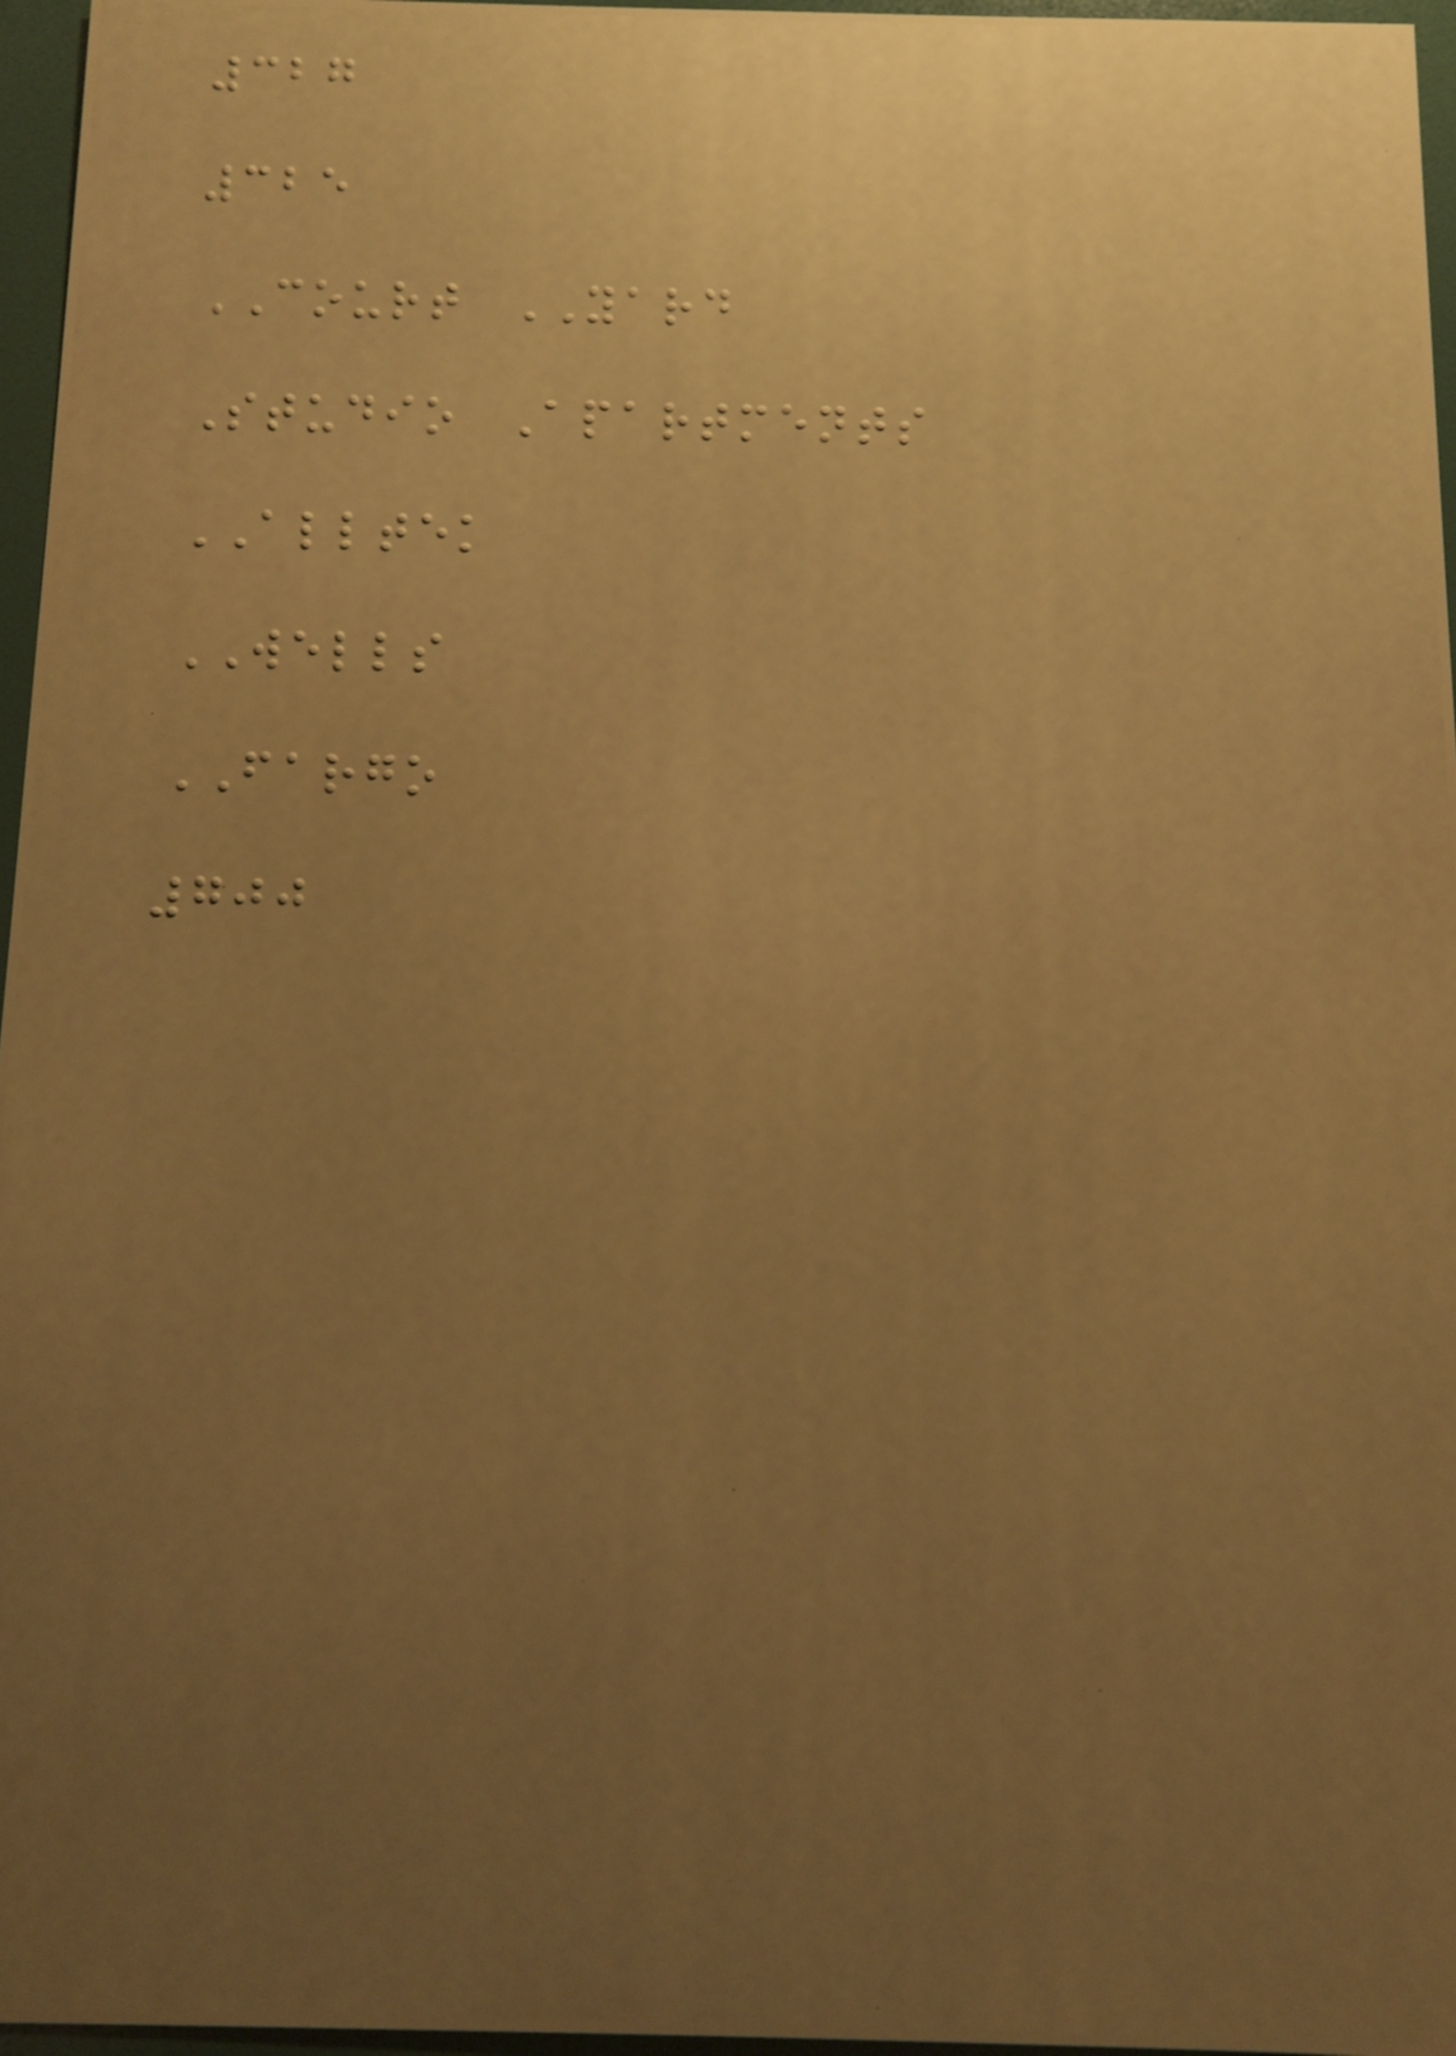327
325
COURT YARD
Studio Apartments
ALLTEK
WELLS
FARGO
700
